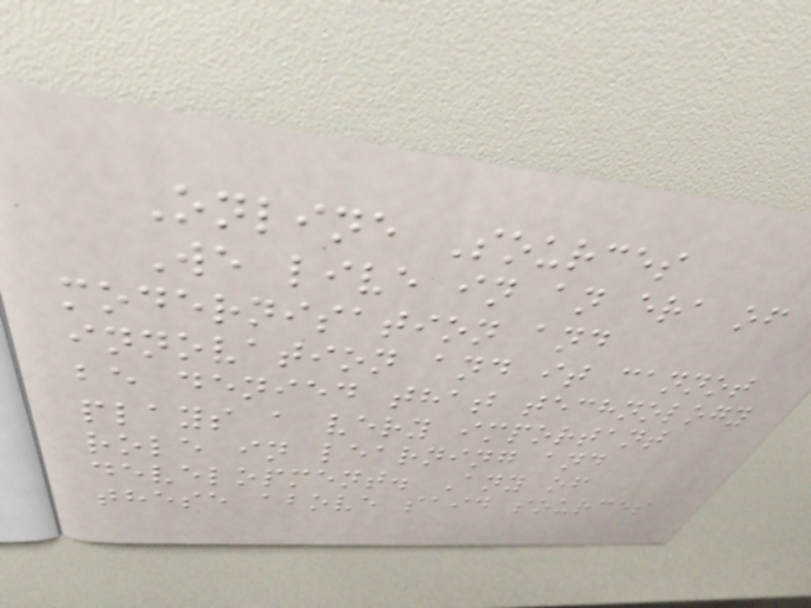Online Sources
We live in an era of
modernisation and
innovation and it cannot
be denied that technology
plays a very important
role in learning and
development. Any of
these above said sources
